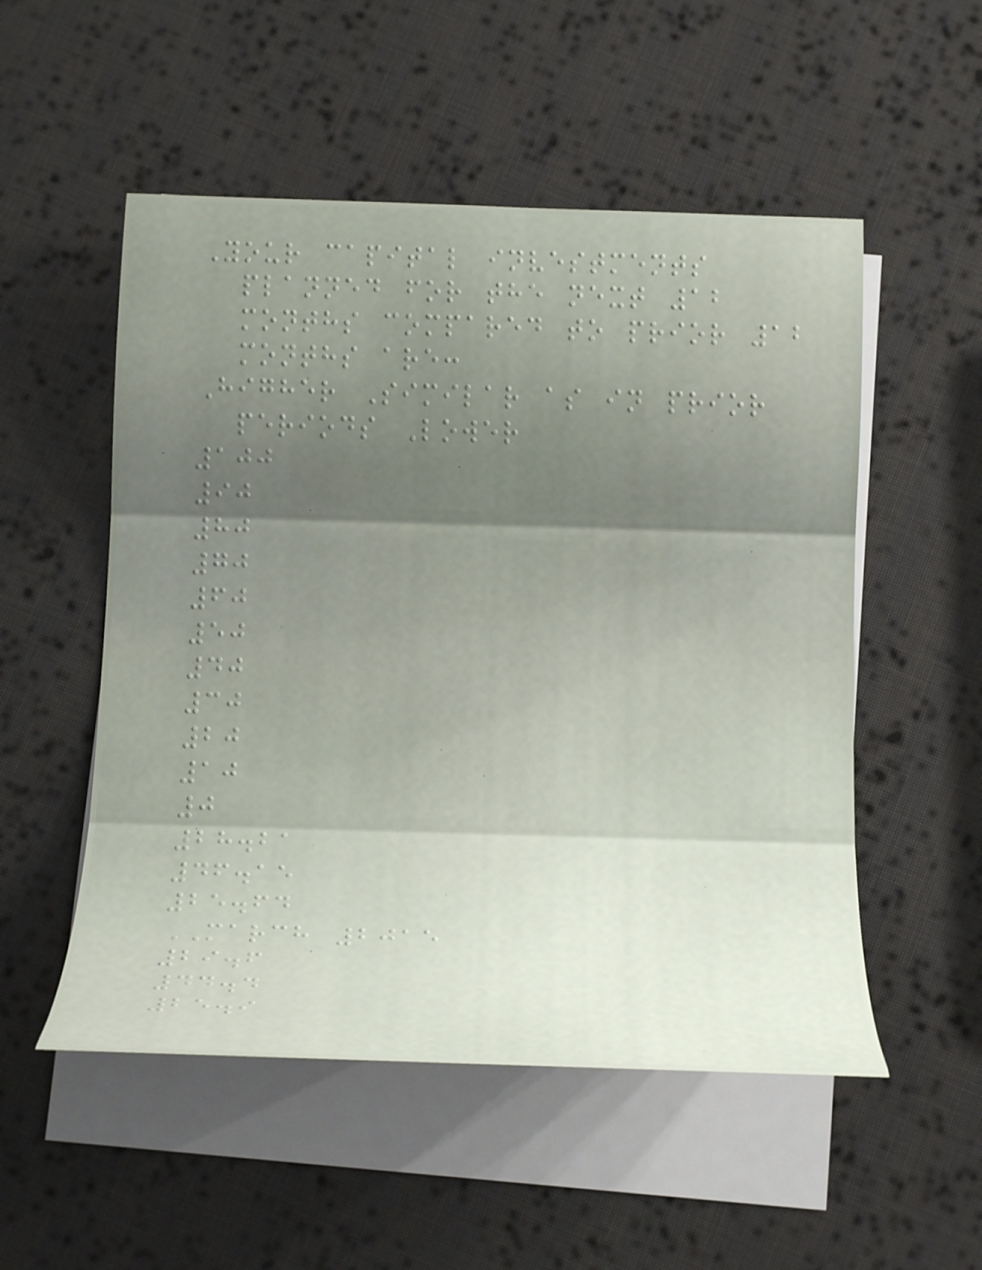Your capital investments
planned for the next 12
months compared to prior 12
months are:
Higher Similar as in prior
periods Lower
100
90
80
70
60
50
40
30
20
10
0
28.21
46.15
25.64
MARCH 2015
29.6
44.4
25.9
